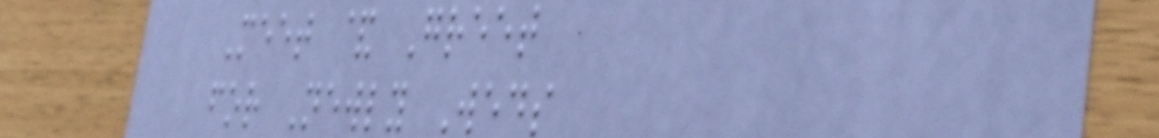Meet & Greet
for Newly Weds
